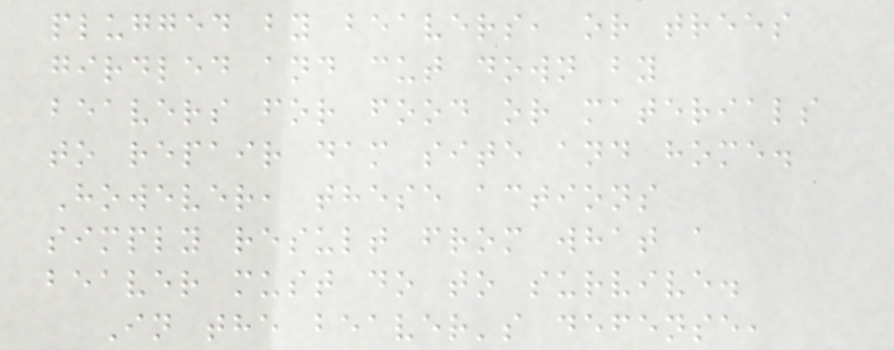plugged by beavers, or trees
girdled and cut down by
beavers for food or materials
to repair dam site and home.
However, these actions
simply result from what a
beaver must do to survive.
In the beaver's defense,
